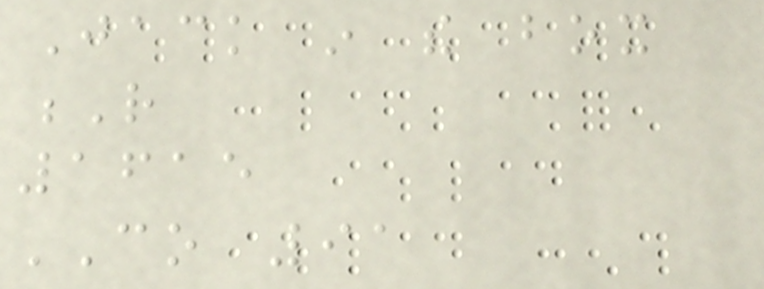Jack in the box
R
1615
CO 91
